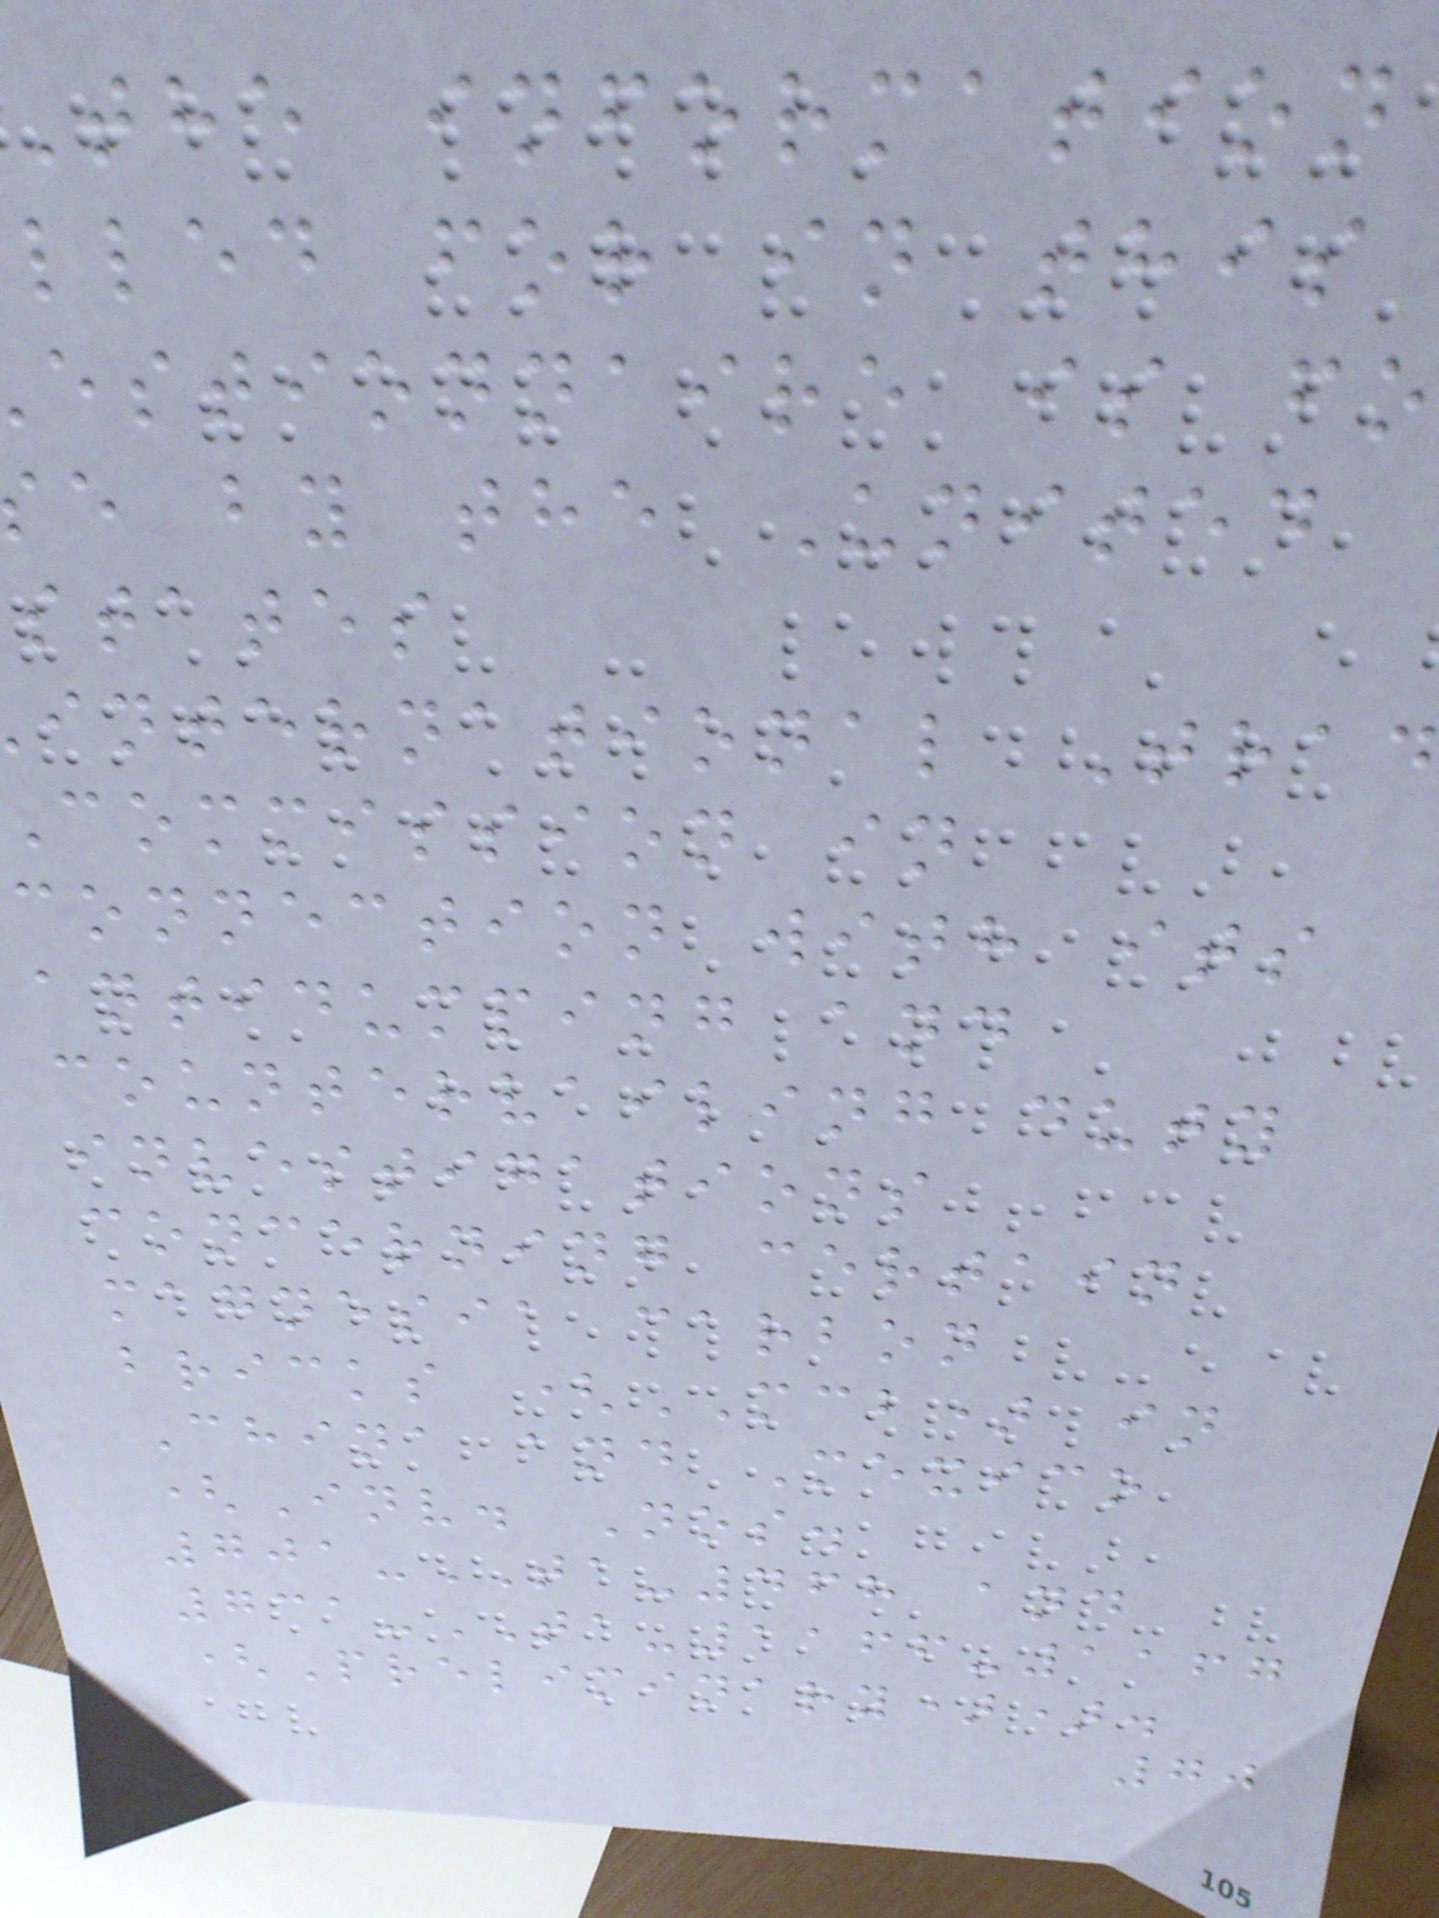the information
lled for in this
estionnaire is fo
e by the United
states
international Trad
commission in
connection with its
antidumping and
countervailing duty
investigations
concerning certain
magnesia carbon
bricks (MCB) in
China and Mexico
(Inv. Nos.
701-TA-468 and
731-TA-1166-1167
(Preliminary)).
70
